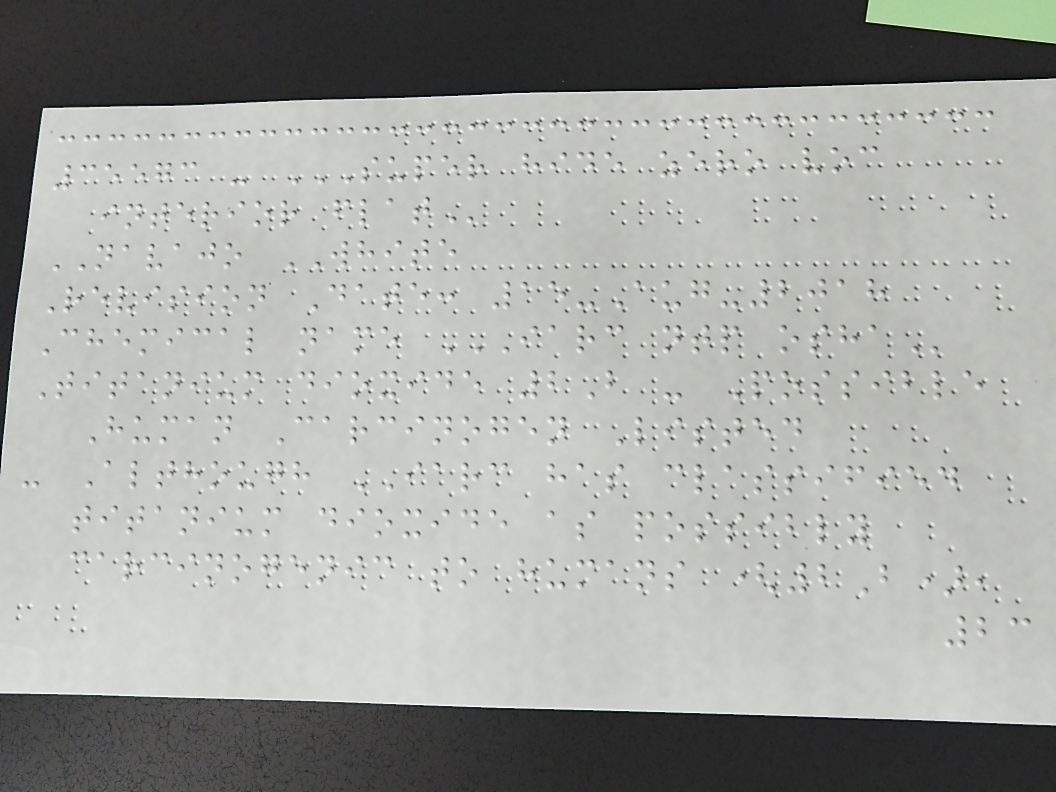35573 - SUPER HIDE ZERO VOC
INTERIOR FLAT
NAVAJO WHITE
Revision Date: 15-Aug-2018
Chemical name IARC NTP OSHA
Titanium dioxide 2B - Possible
Human Carcinogen Listed
- Although IARC has classified
titanium dioxide as possibly
carcinogenic to humans (2B),
23
